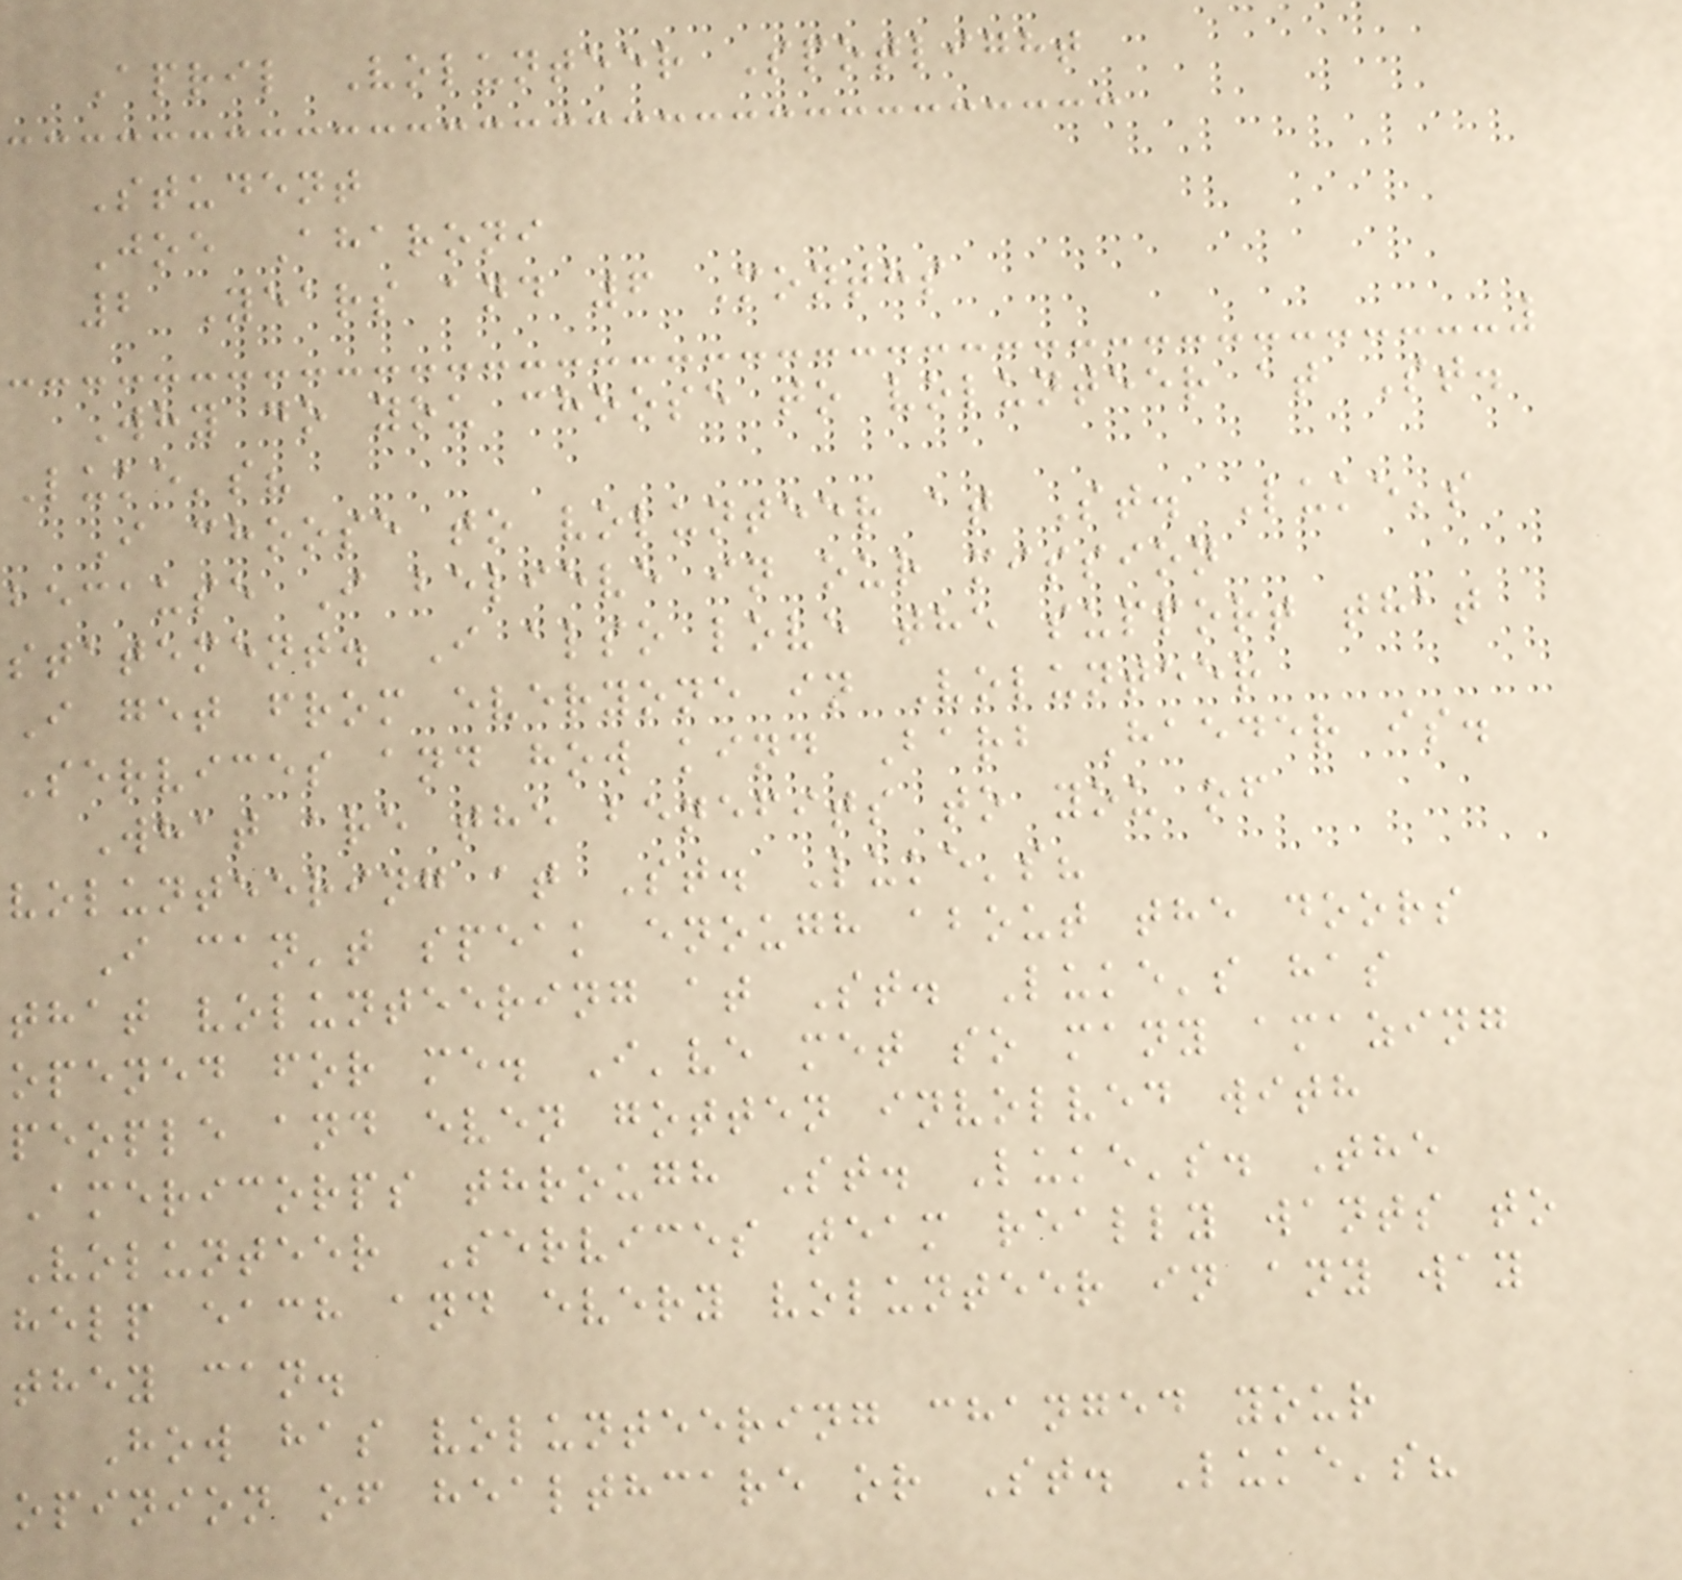April Volunteer Spotlight
Student
Joe Aharoni
2 Years and 6 Months
Why do you choose to volunteer at St.
Luke's?
I choose to volunteer at St. Luke's
because I believe in our mission
statement. I also love the support that
I get from everyone in Volunteer
Services and how kind Barb Haeder is.
What are the benefits to you of
volunteering at St. Luke's?
I can't speak enough about the doors
that volunteering at St. Luke's has
opened for me. I've met so many amazing
people and even gotten involved with
Americorps through St. Luke's. The
Volunteer Services team really wants to
help each and every volunteer in any way
they can.
How has volunteering changed your
opinion of healthcare or St. Luke's?
